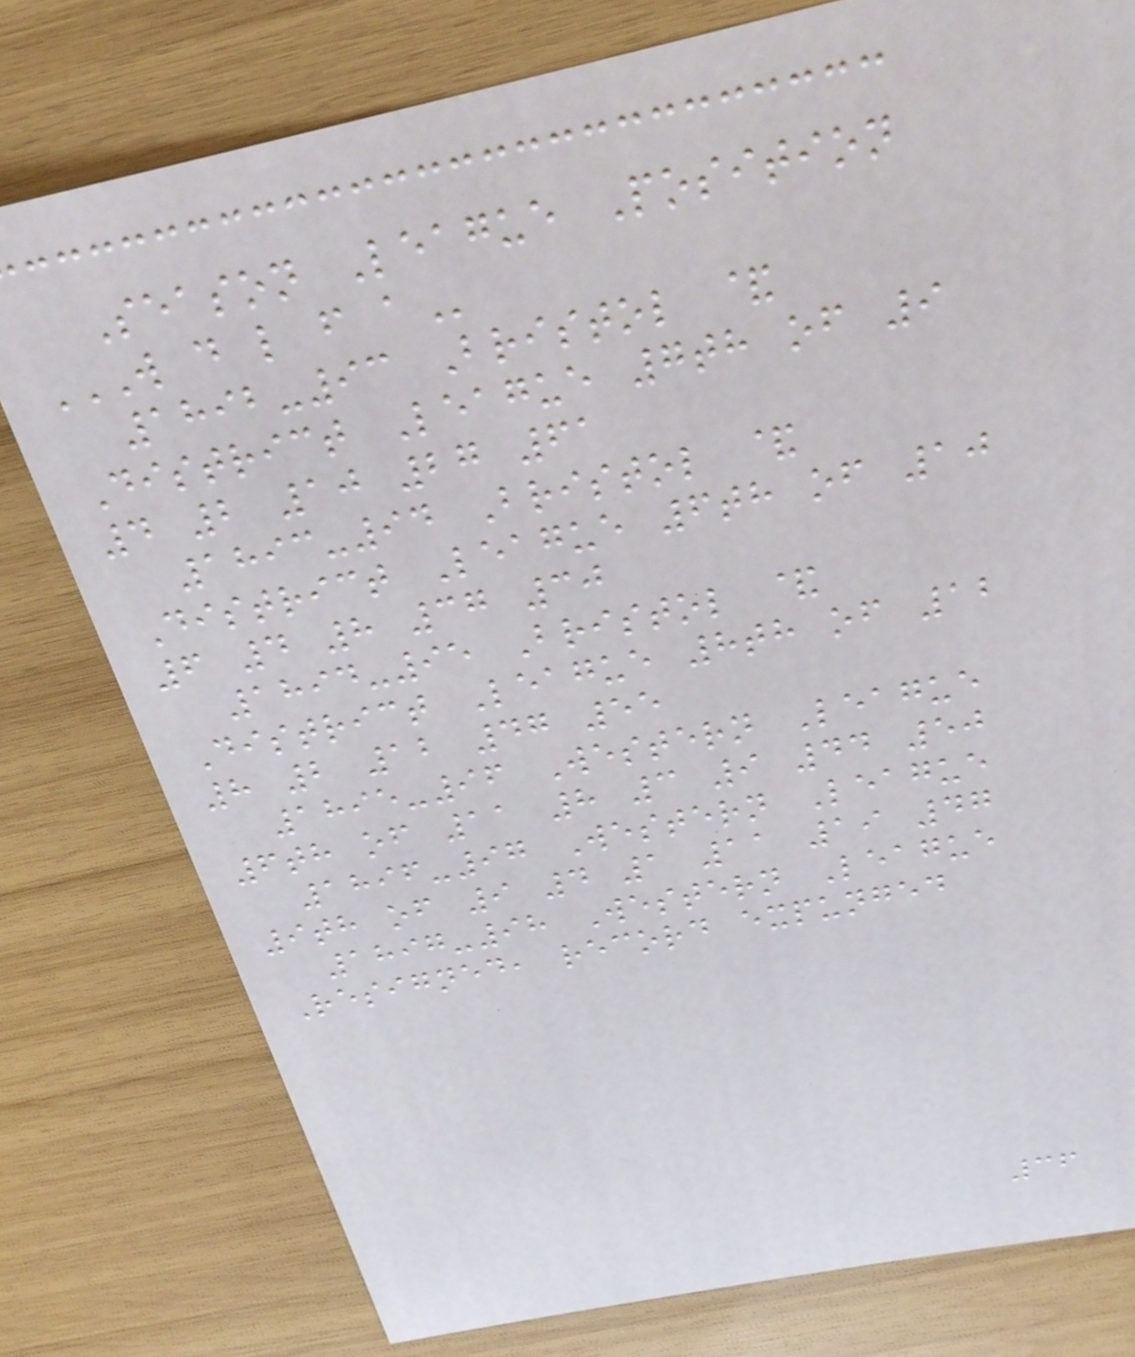Season League Position
W D L F A
1892-93 Bristol &
District League 7th of 9
4 2 10 27 61
1893-94 Bristol &
District League 6th of 10
6 4 8 37 30
1894-95 Bristol &
District League 8th of 12
8 2 12 47 55
1895-96 Western League
6th of 11 8 3 9 44 50
1896-97 Western League
9th of 9 4 1 11 19 47
1897-98 Western League
Resigned, record expunged
36
